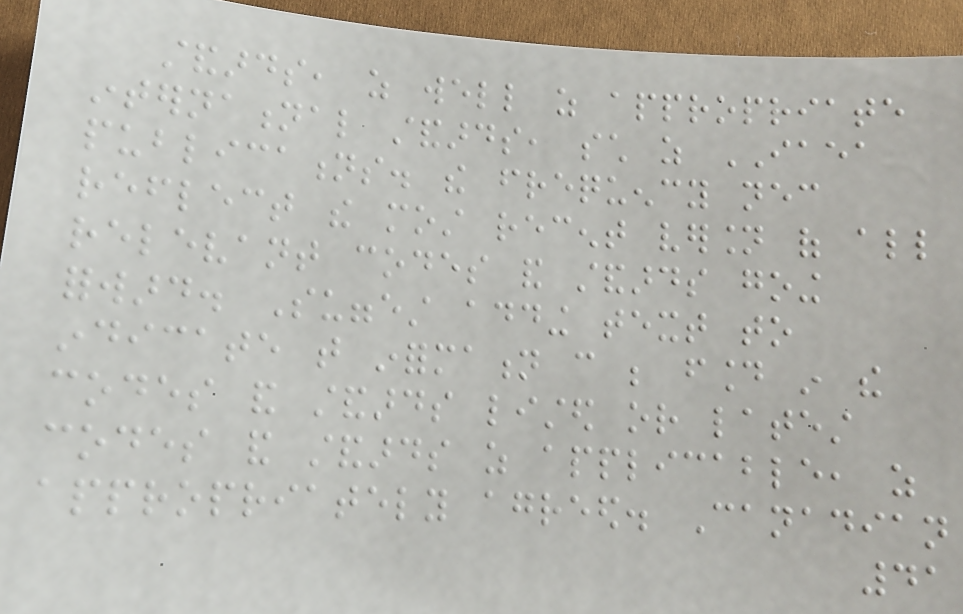standards, as well as appropriate
international standards, such as IAEA
publications. the frequency necessary
reflect the most recent version of all
relevant codes and standards going
forward. Suggest adding text to
indicate that information can be found in the
codes and standards listed or latest
codes and standards as applicable, as
appropriately agreed. Canadian
41
